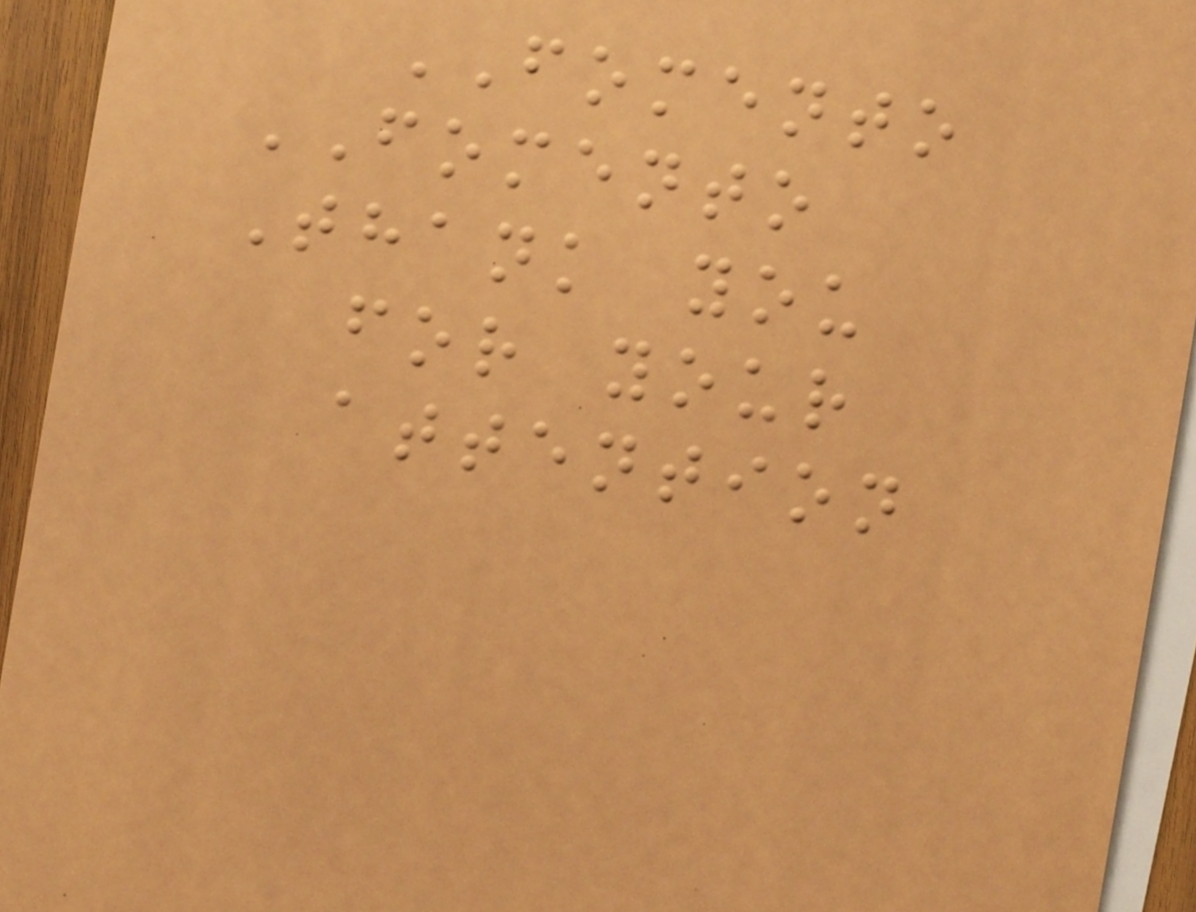FOMENTO
FOMENTO
Thank you
for your
attention
